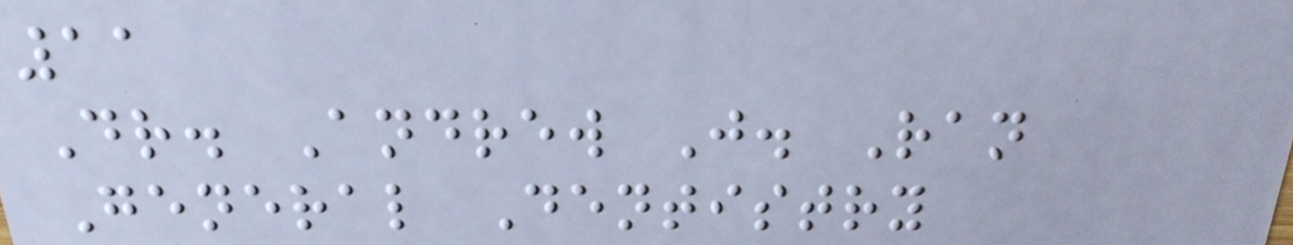11
Dr. Andrew J. Ran
General Dentistry
